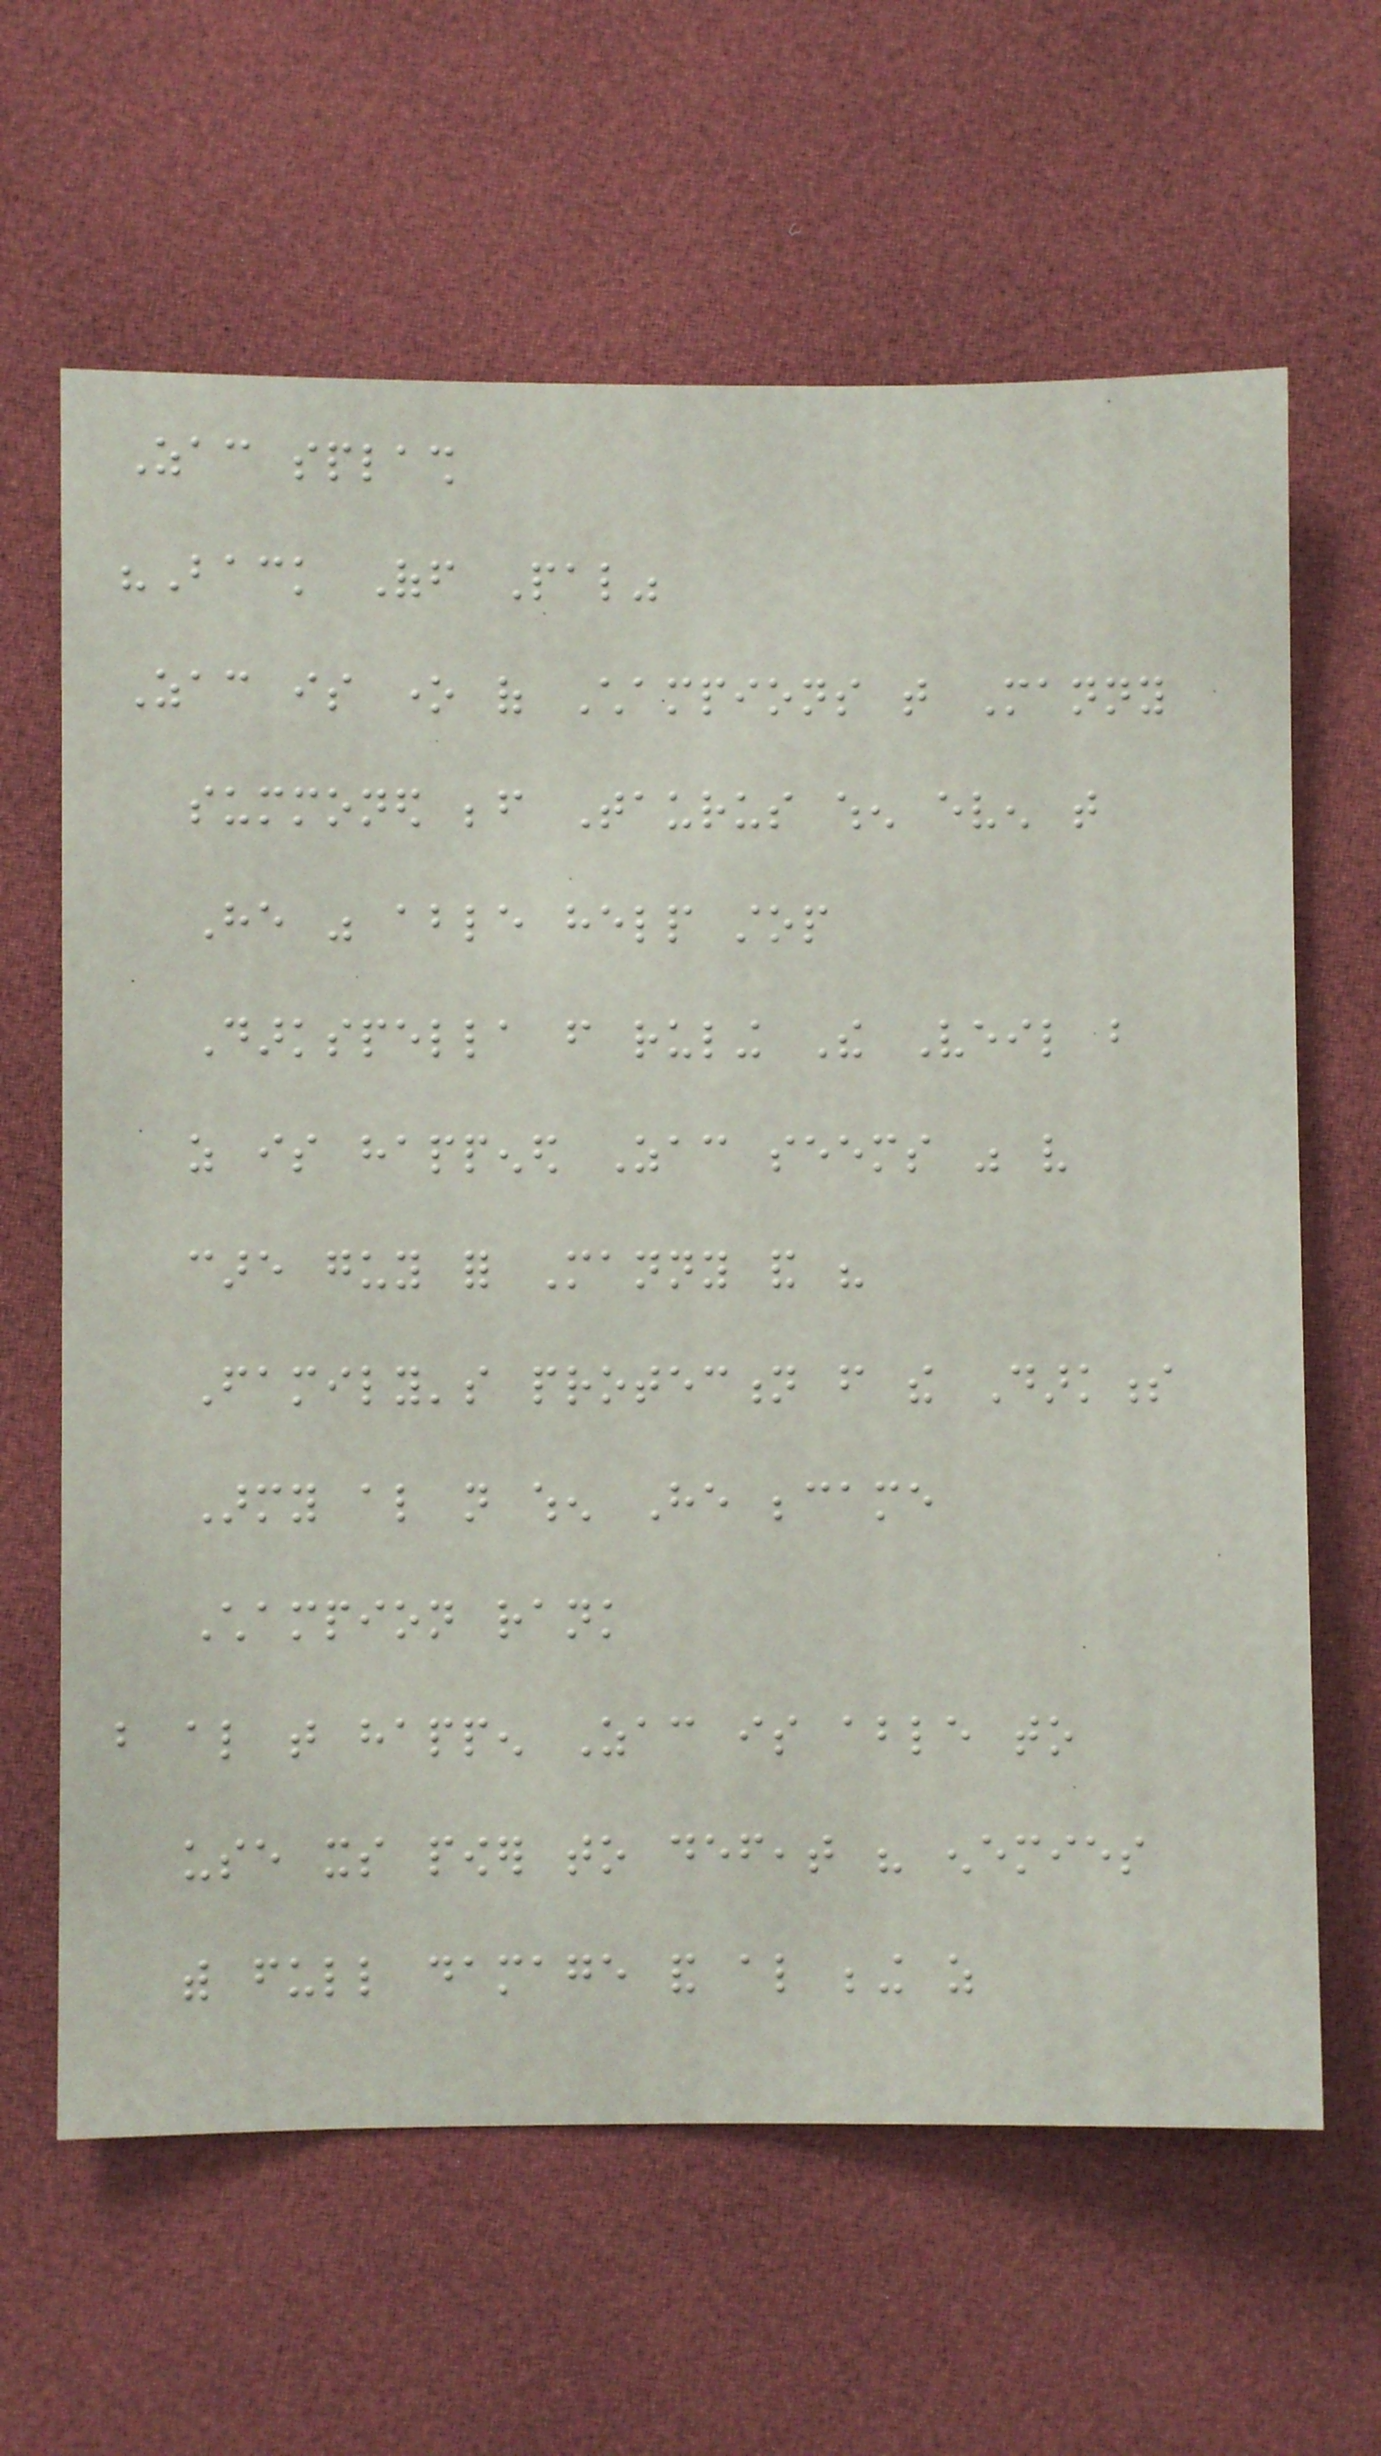Zac splash
"Back Off Pal"
Zac is one of Champions that Manny
summoned before Taurus when even that
He was able help stop
Darkspella from ruling The Veil but
as is happened Zac seems was very
care guy for Manny and his
Family's protection from the Darkness
Army also not when He became
Champion rank
but also that happen Zac is able to
use its power to defeat his enemies
with full damage and also being as
